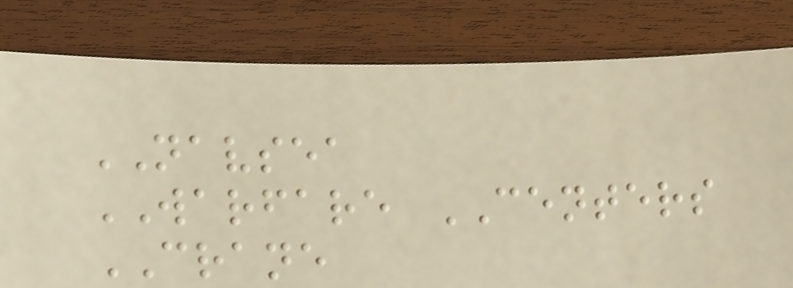NAVSEA
WARFARE CENTERS
CRANE
